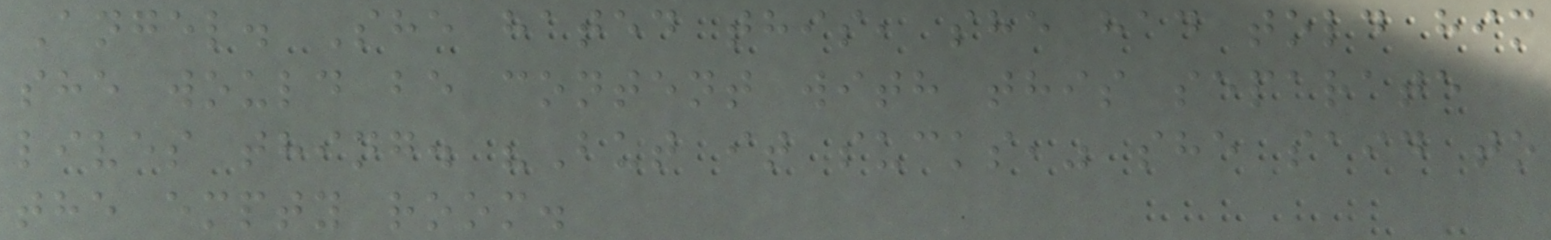Angel. She hated this, she had told him
she would be content with this separate
lives thing. "But it sucks," she said to
the empty room.
